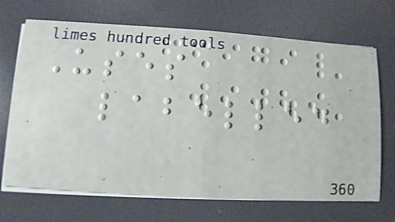Uses
labelled
